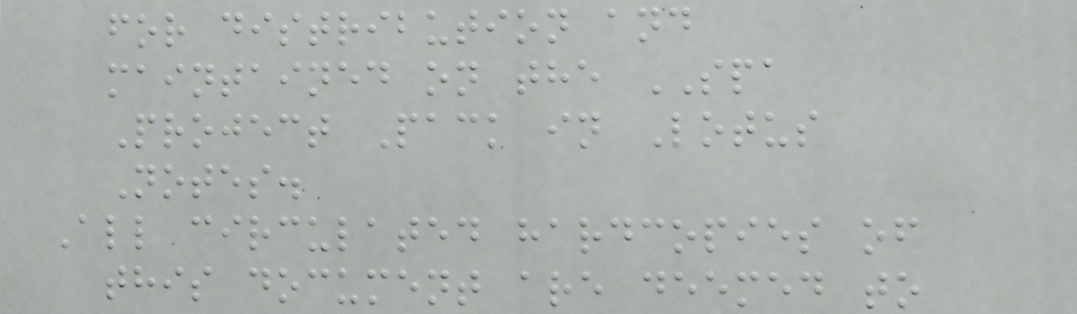for distribution and
maintained on the SPA
Project Pack in Lotus
Notes.
All circulated hardcopies of
this document are deemed to
